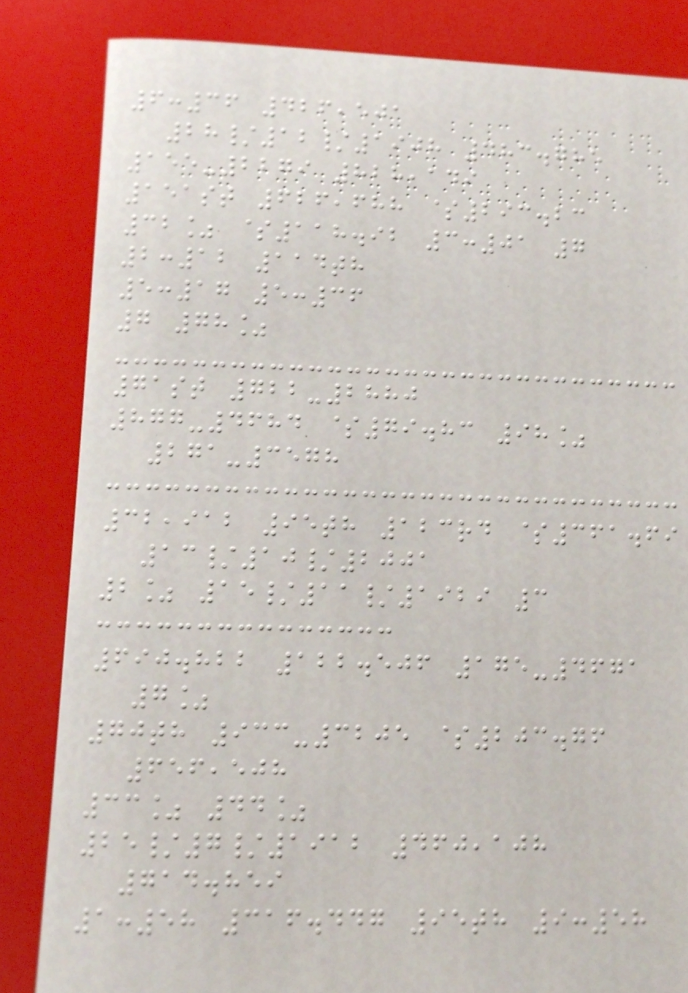6:36 426,501
28/12/1908 483.785
155-2279 828,149
151st 626,688 $293.23
32% $118.92 3:01 7
2:12 114th
5:17 5:36
7 78%
71st 722-2880
877-4684 $79.83 98%
271-3578
32,912 95th 123rd $361.69
13/10/2001
2% 15/11/1929 3
690.822 122.506 175-4671
7%
70th 933-3205 $203.76
656,508
33% 44%
25/7/1912 460,108
714.859
1:58 316.447 95th 9:58
